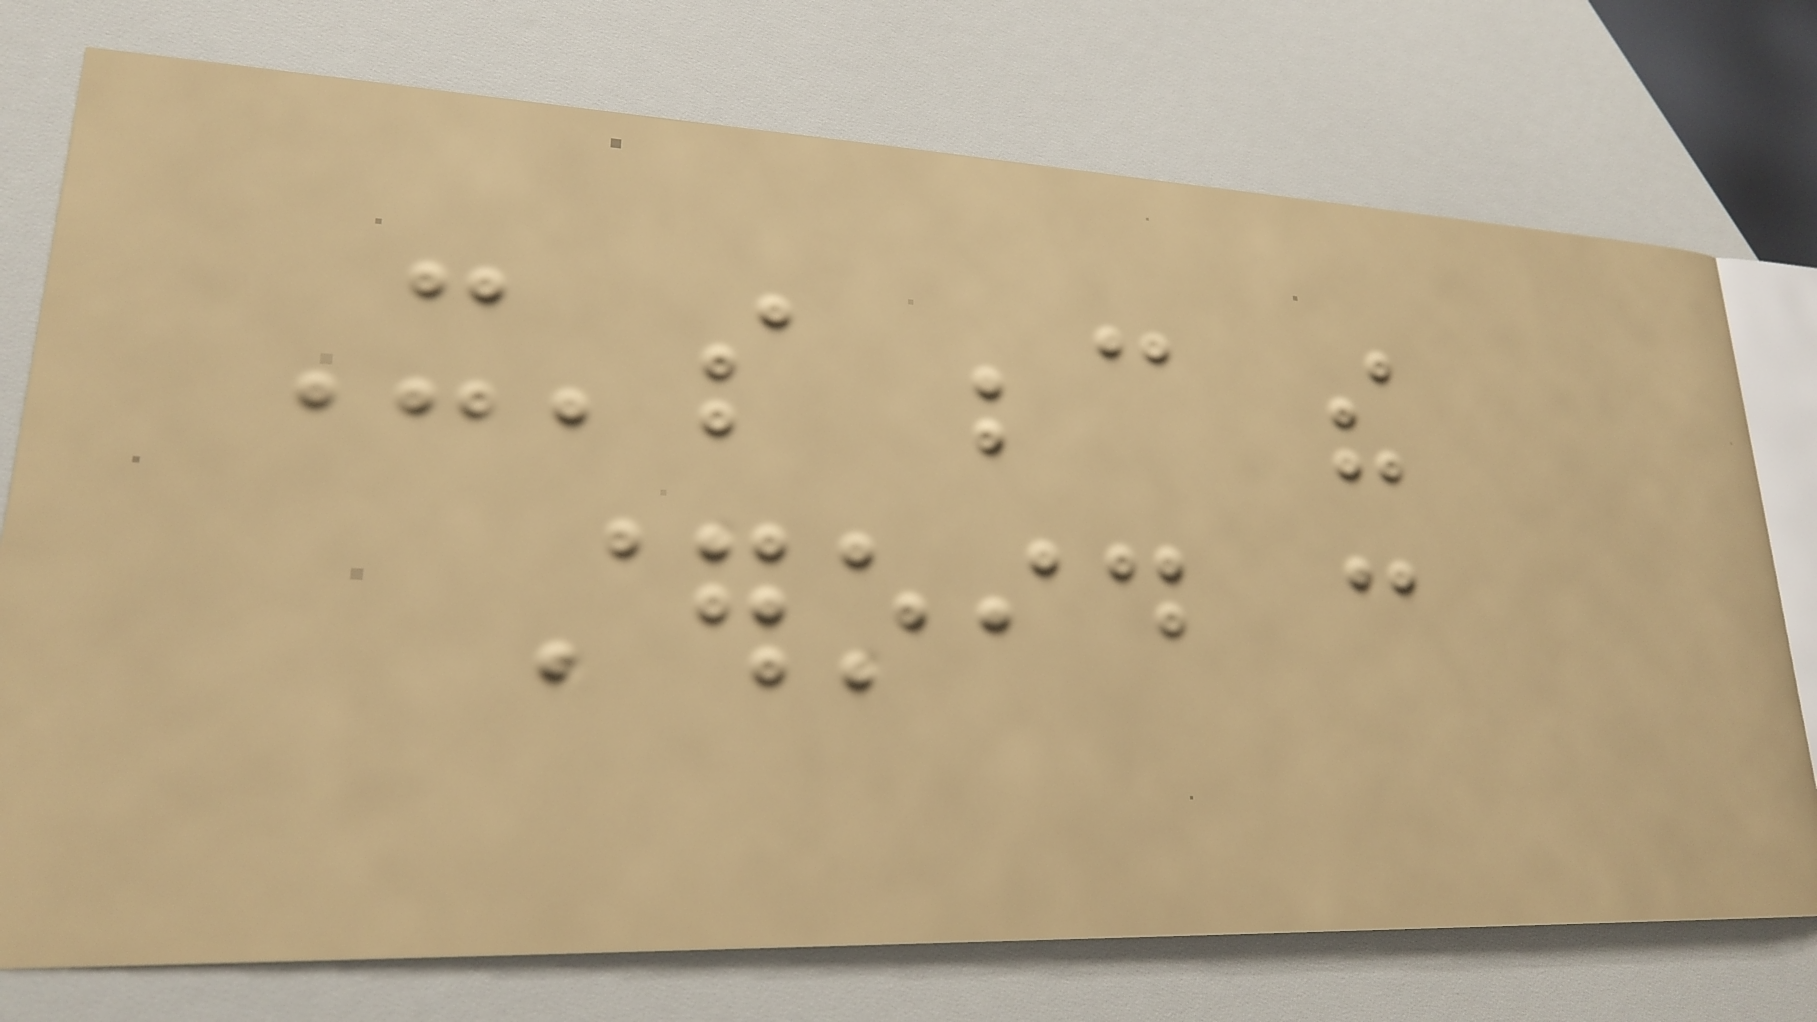It's because the
steroid can
